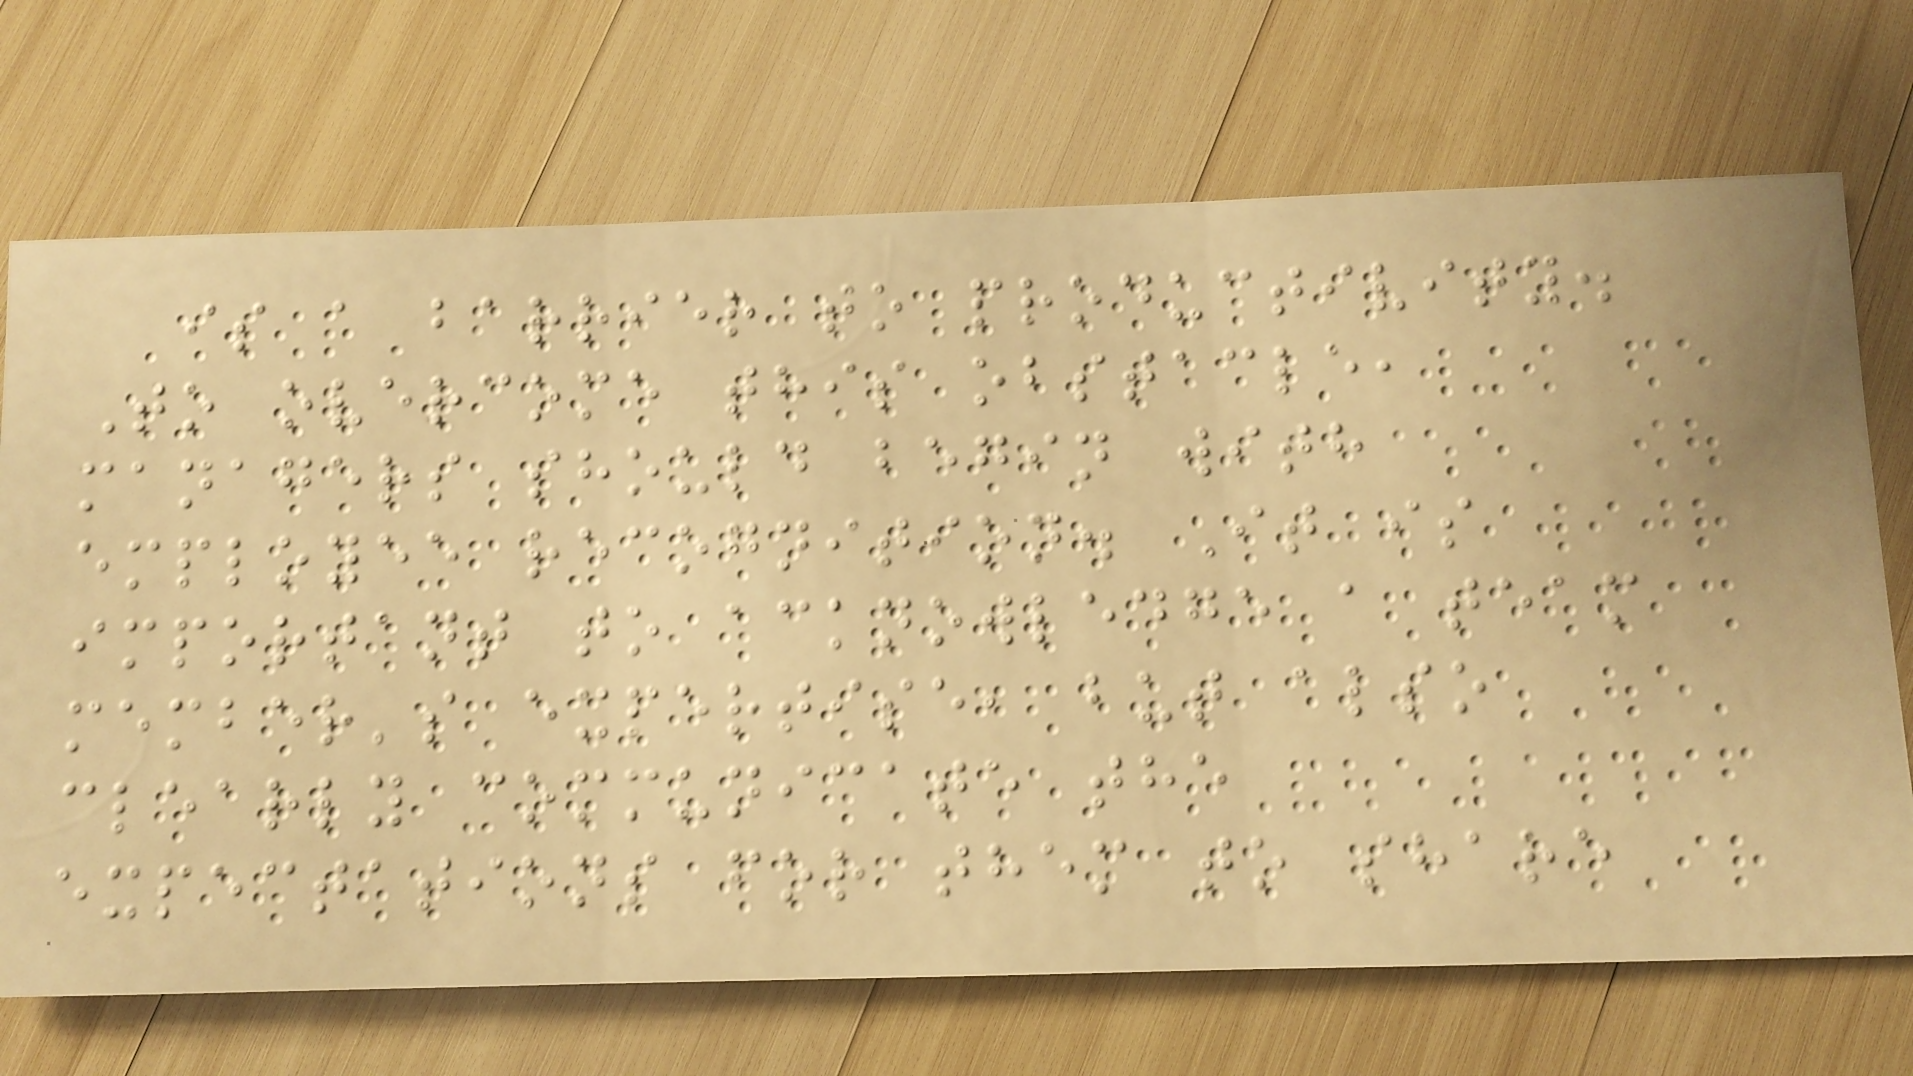is a barrier to productivity.
To overcome this obstacle,
managers should begin with
employee recognition. It is
important to acknowledge a team
member's expertise, but also
clearly communicate the
expectations for them to share
